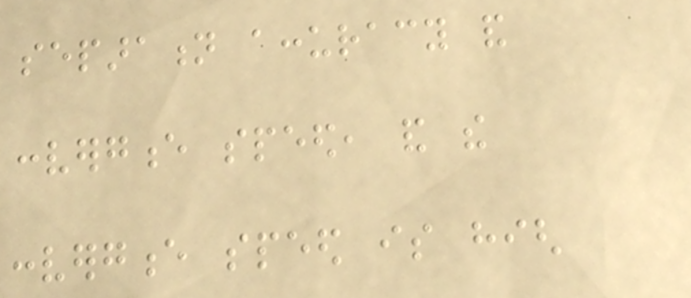separation accuracy and
convergence speed, and the
convergence speed is high
